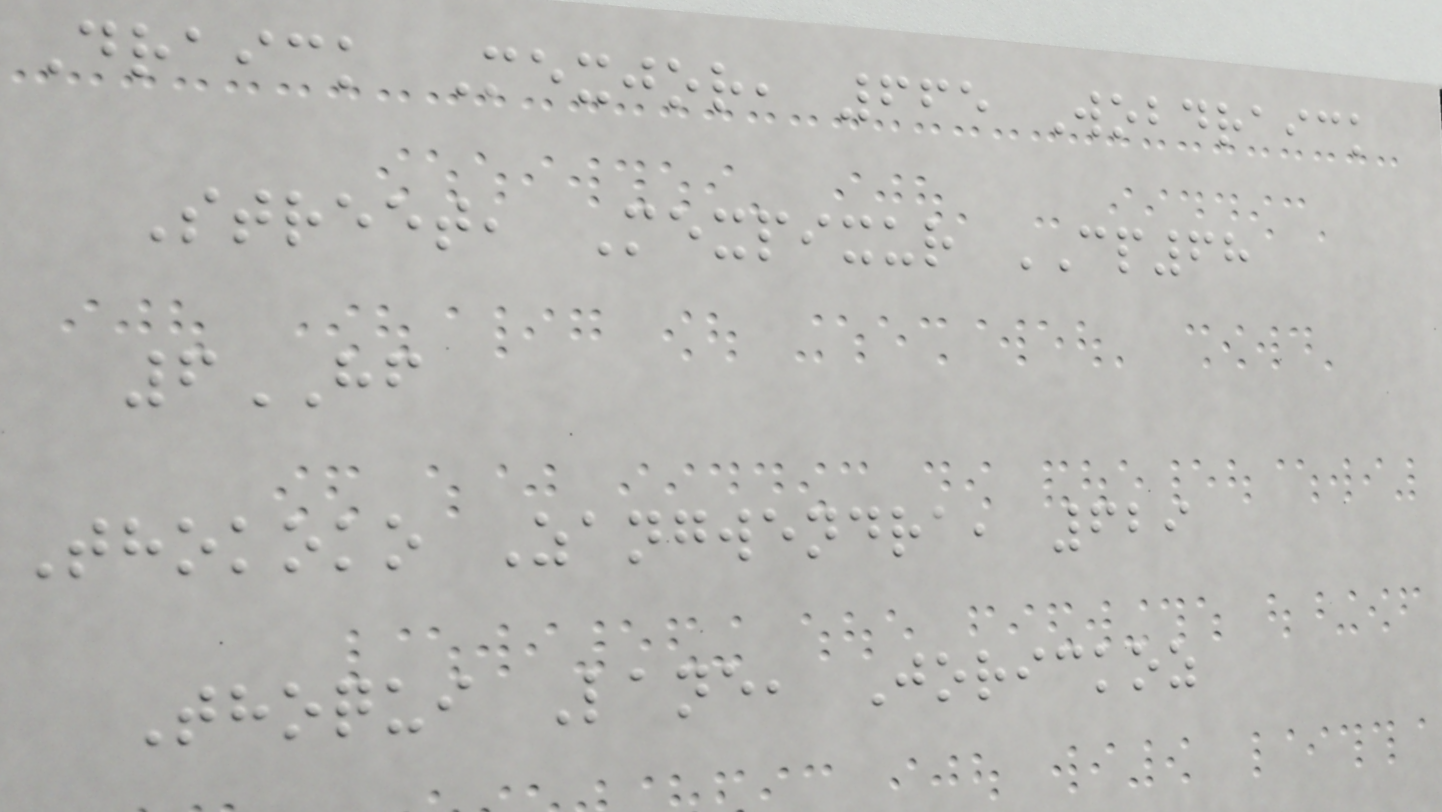Draick Mexjor, 665 Wobdraick
Street, Mexpixur CP68
6HF
Thokoko Zangwendra, 629
Thoqui Lane, Jorickoz
